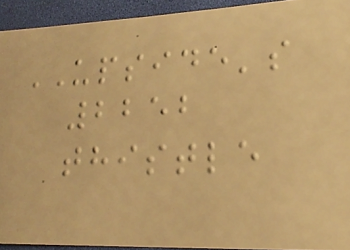UPSIDE's
2252
thistle
